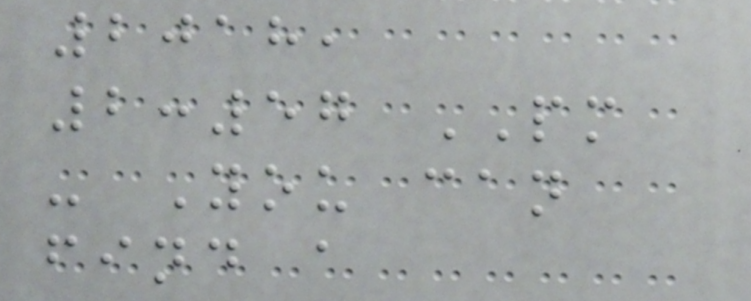2018,
2:57 PM
- You can
find a
